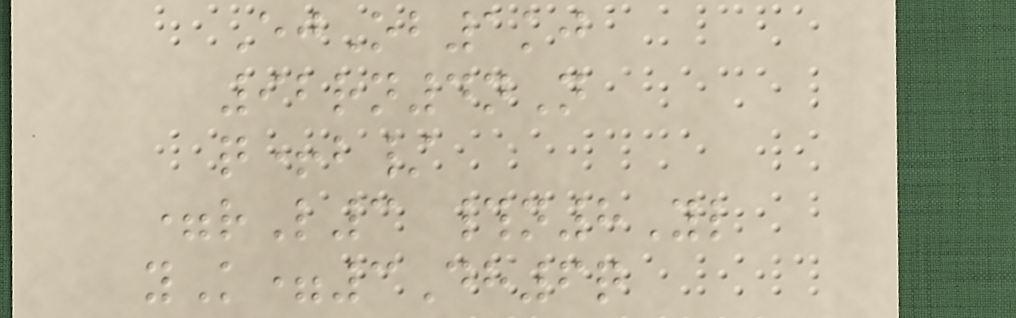EjOb1kj
92rn4nN
q+b/
=rL3 #n8Yl
yK=3Dh6q
